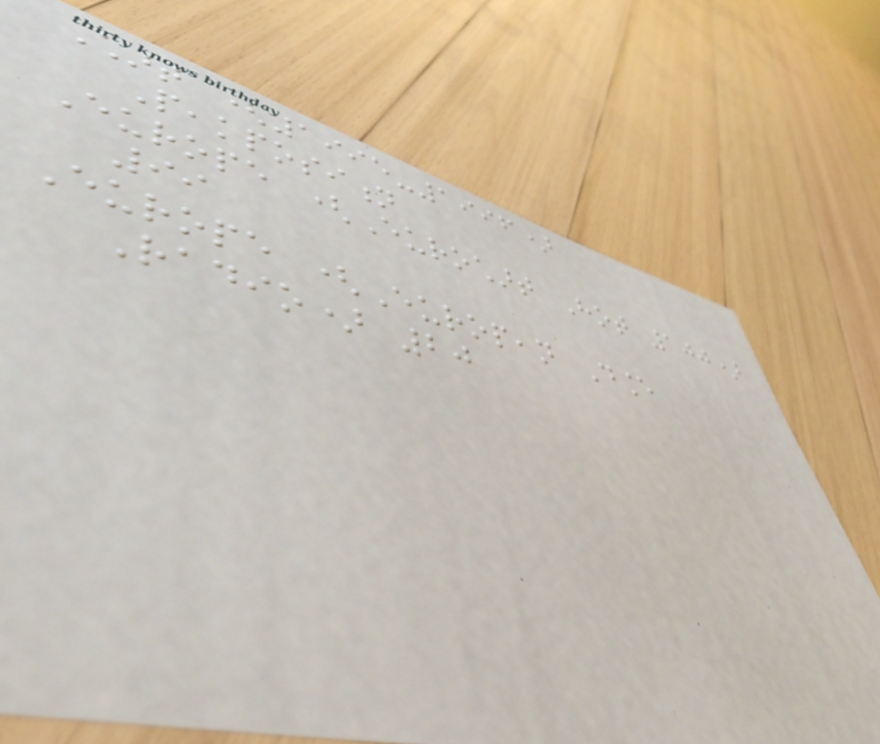Chart (1995-1996)
Peakposition
Europe (Eurochart Hot 100)
99
Europe (European Dance
Radio) 20
